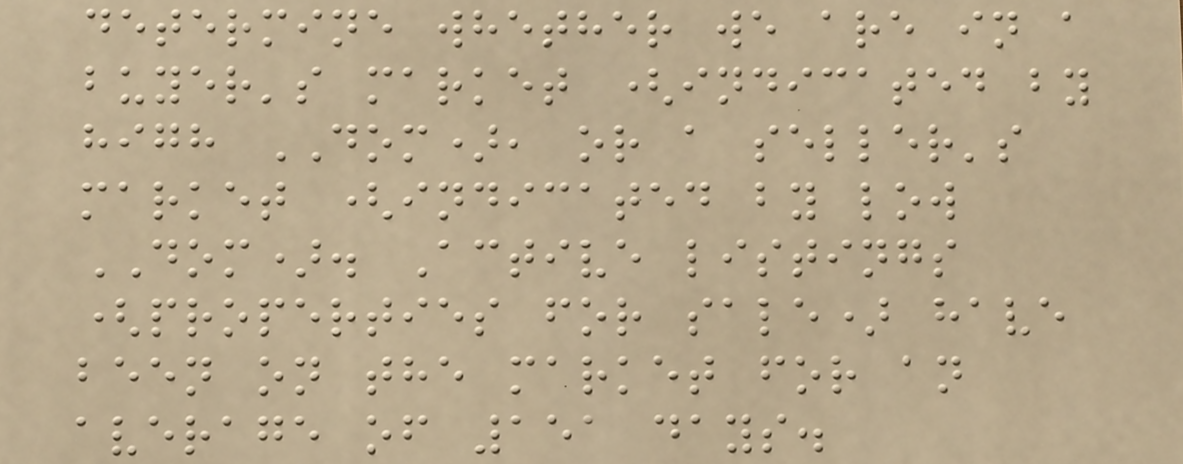determine whether we are in a
buyer's market (indicated by
high DOM), or a seller's
market (indicated by low
DOM). Active listings
(properties for sale) have
been on the market for an
average of 151 days.
